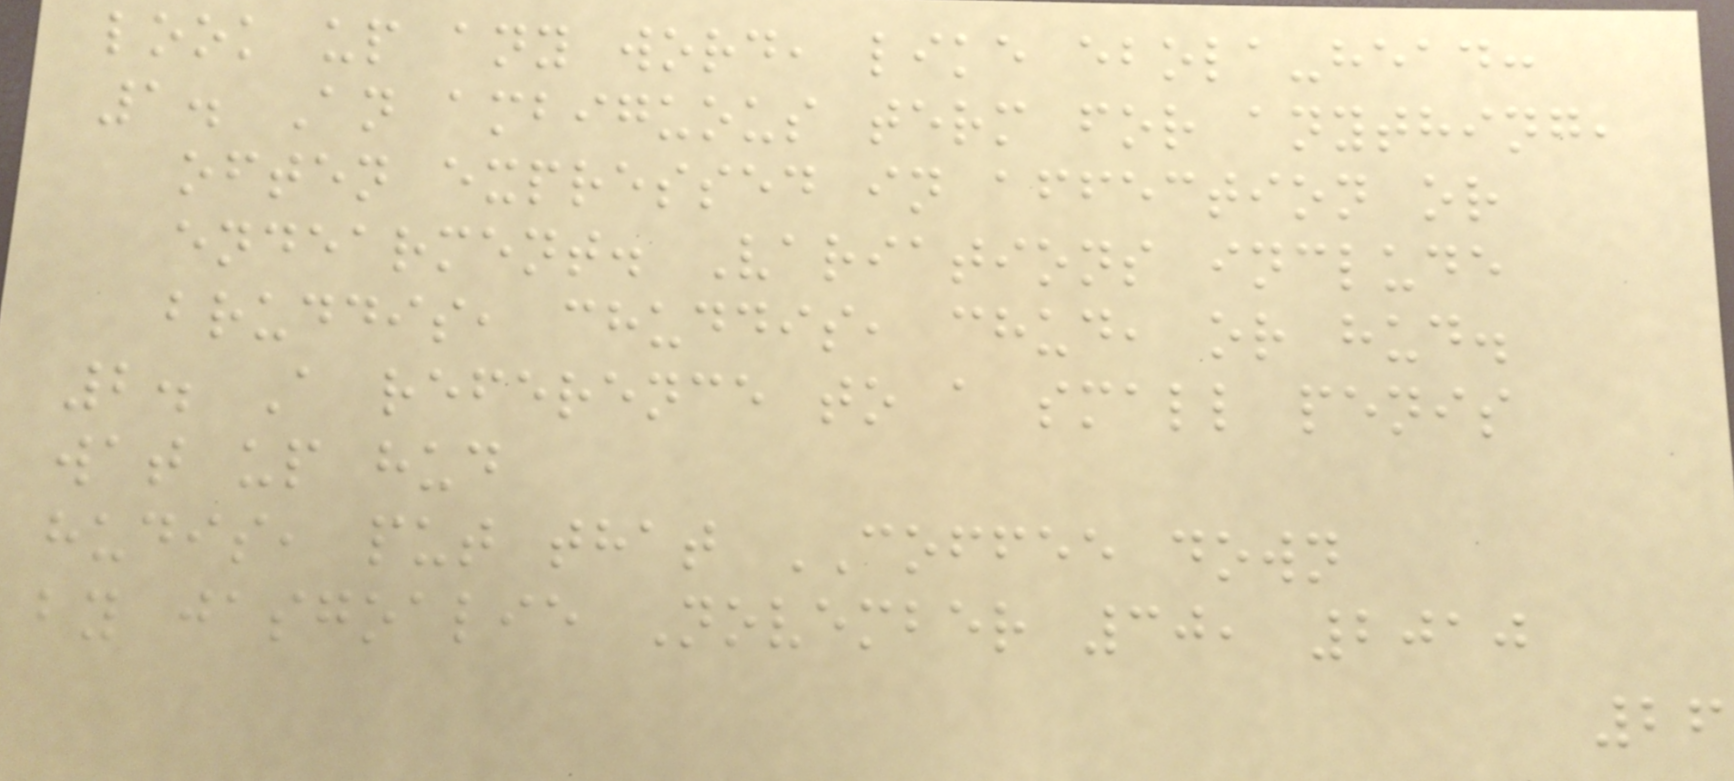look up any word, like ebola-head:
1. An ambiguous term for anything,
often expressed in affection or
endearment. Variations include
bruddis, chuddis, chud, or hud.
2. A reference to a small penis
wat up hud
hudis, put that COFFEE down
by jasgoalie November 30, 2010
26
